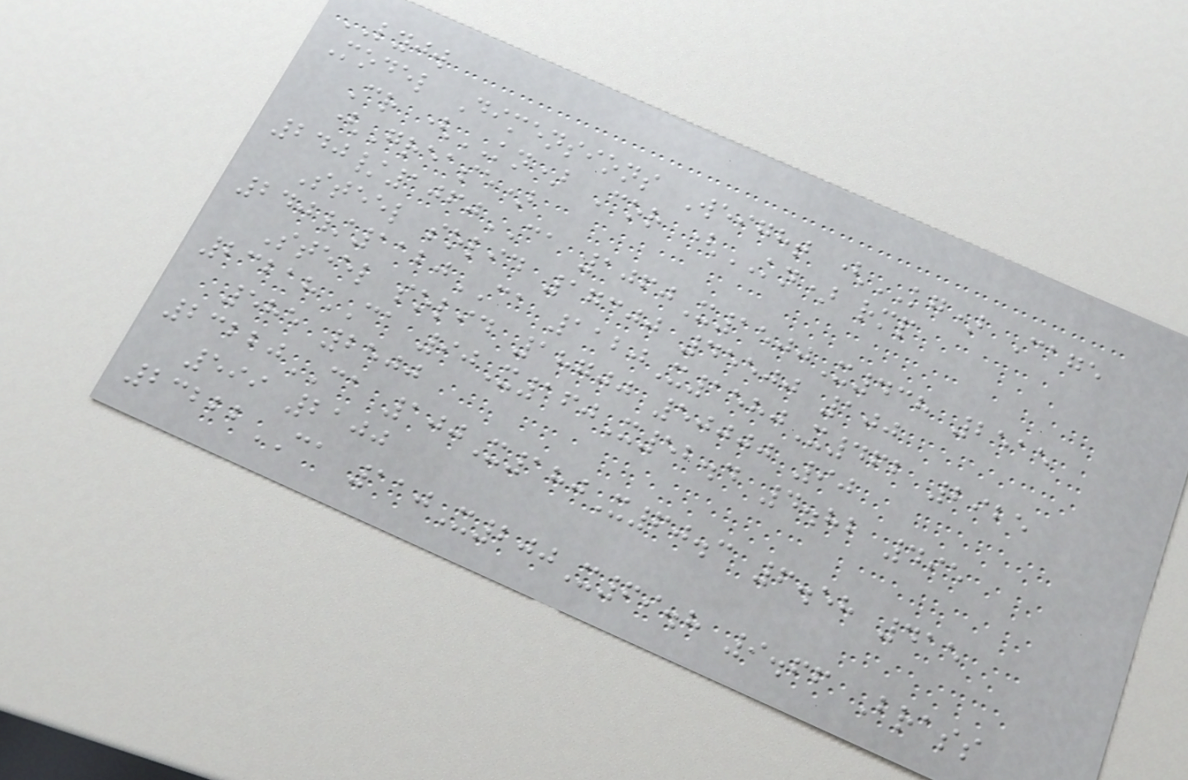LYJW
Model Dimensions Weight (KG) Cage
Cr (KN) Cor (KN) rmp
(Grease)
240/1060CA 1060X1500X438 2515
Steel solid 17300 45500 100
240/1120CA 1120X1580X462 2925
Steel solid 18700 50000 90
23218CA 90X160X52.4 4.82 495
585 2500
23220CA 100X180X60.3 6.58 415
599 2100
23222CA 110X200X69.8 9.66 Brass
